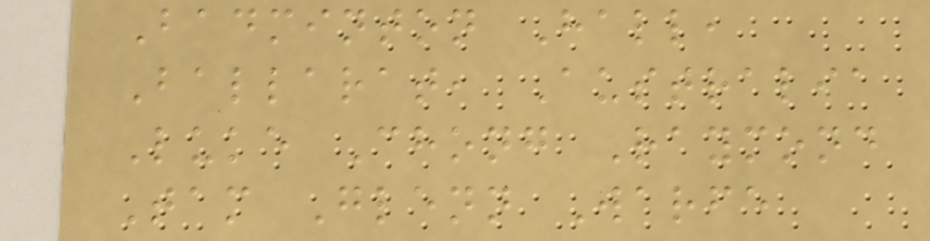Badminton Hall,
Ballarat, Australia
Luke Chong Raymond
Tam Glenn Warfe
